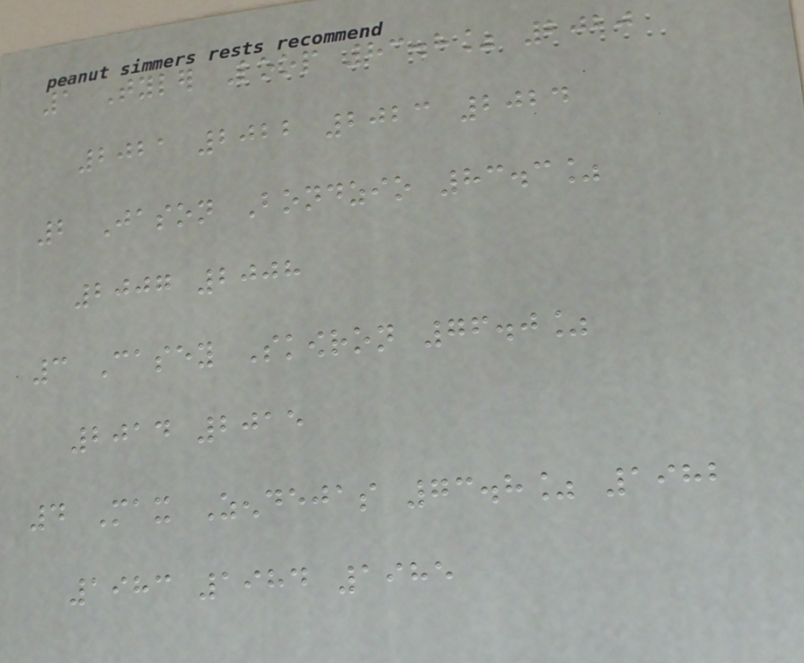1 Tyler Loop 83.8% 2020
2021 2022 2023 2024
2 Jason Bondzio 83.3%
2007 2008
3 Casey Skowron 76.0%
2014 2015
4 Max Zendejas 73.8% 1982
1983 1984 1985
